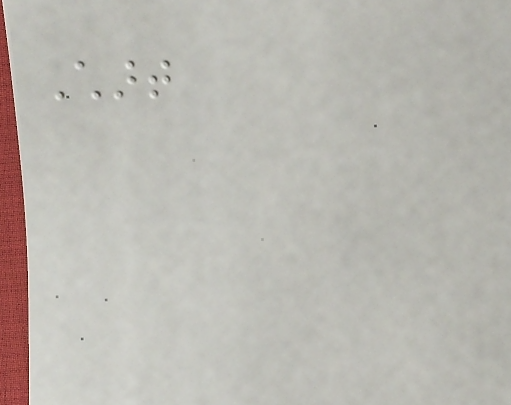Chart
